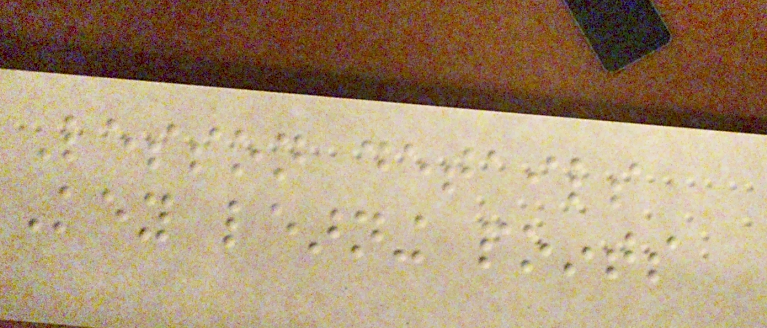Lesson details
Key learning points
